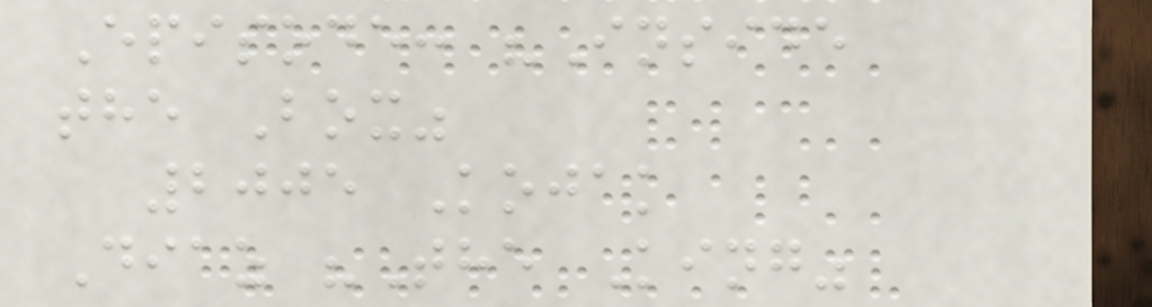Episode: "Inside
the Box"
2005 Kojak
Diaz "The King"
